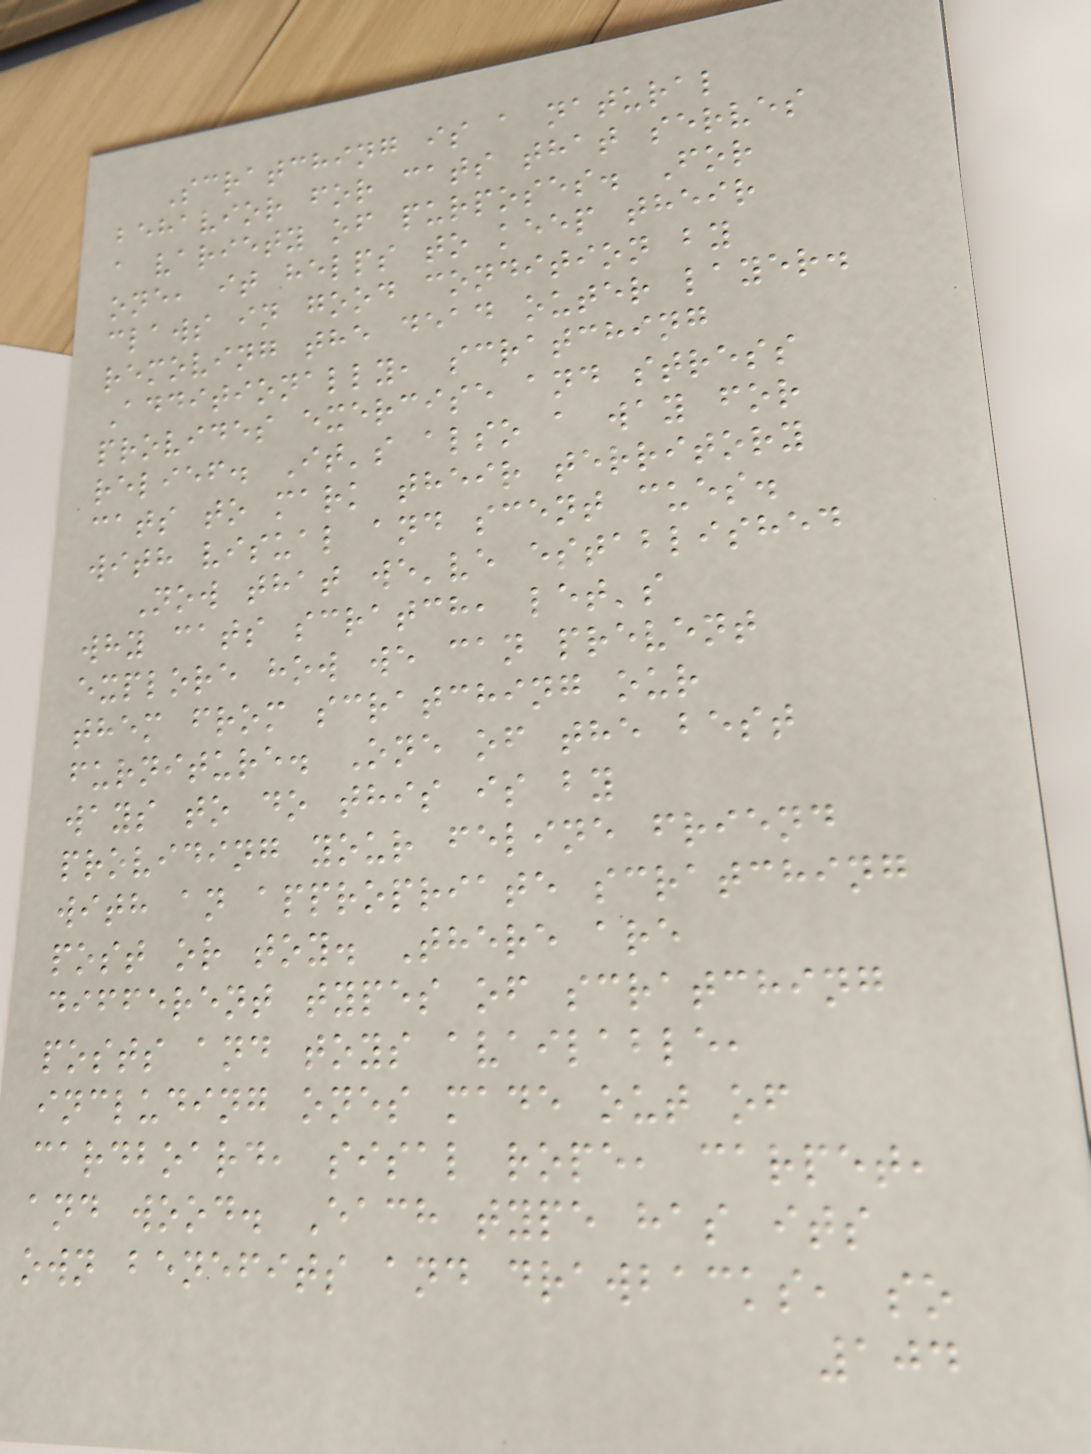Scratching is a natural
behavior for cats that serves
a variety of purposes. For
one, it helps to keep their
claws in good condition by
removing the dead outer layer.
Additionally, scratching
provides exercise and stress
relief. It's also a way for
cats to mark their territory
with visual and scent cues.
Now that we've established
why cats scratch, let's
explore how we can prevent
them from scratching our
furniture. One of the best
ways to do this is by
providing your feline friend
with an appropriate scratching
post or toy. There are
different types of scratching
posts and toys available,
including ones made out of
cardboard, sisal rope, carpet,
and wood. Each type has its
own benefits and drawbacks, so
104
